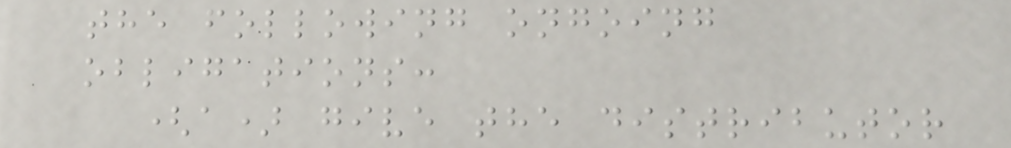the following ongoing
obligations:
(a) give the distributor
